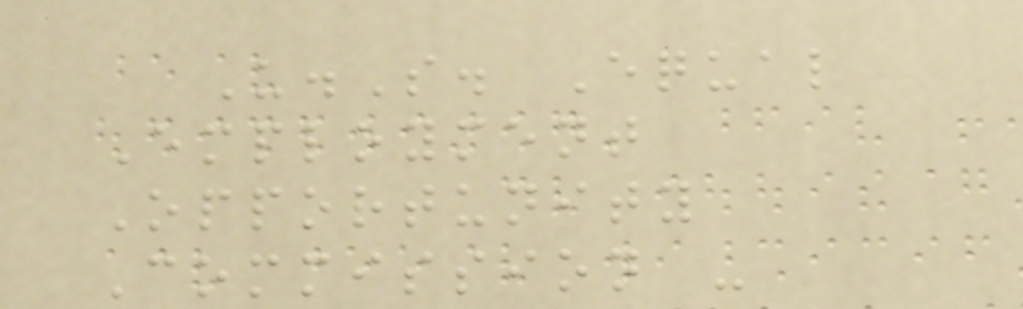U.S. Equal
Employment
Opportunity
Commission -
